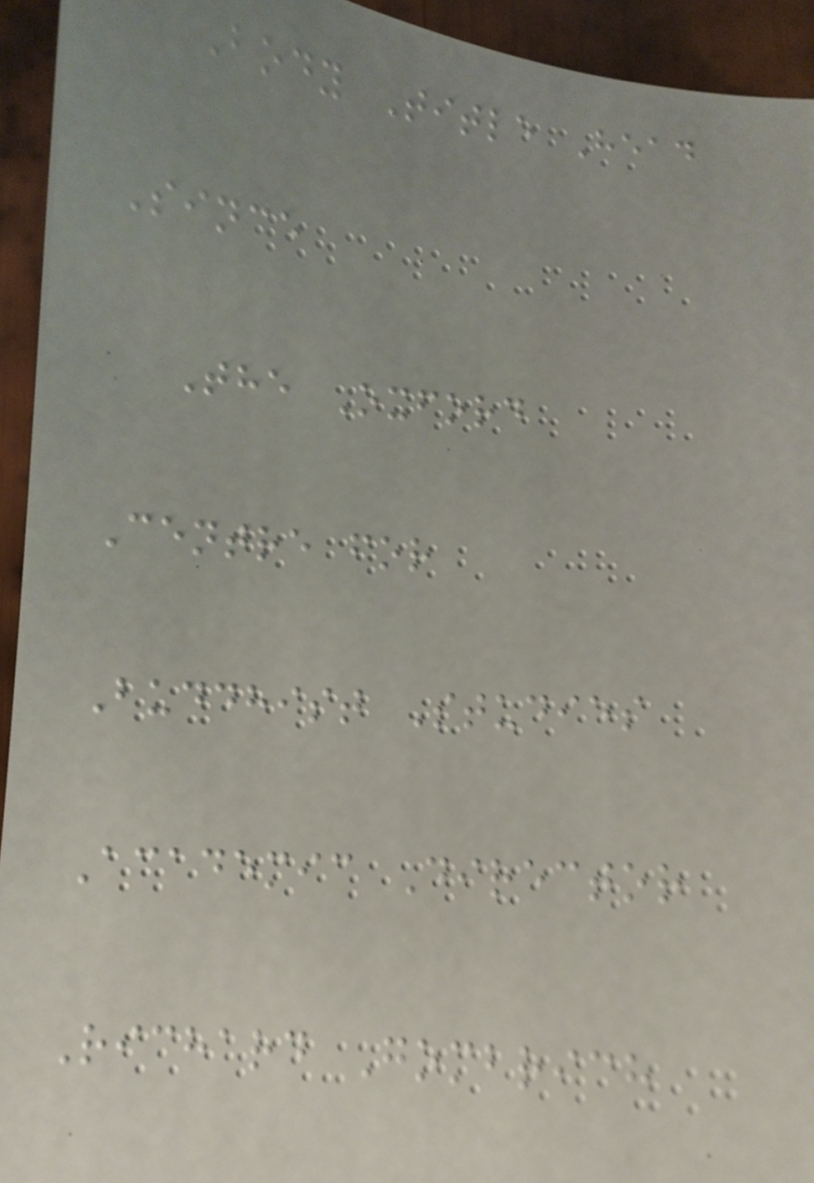Body Title Head
Since
The Oxford
Centre for
Buddhist Studies
Academic Director
Richard Gombrich
